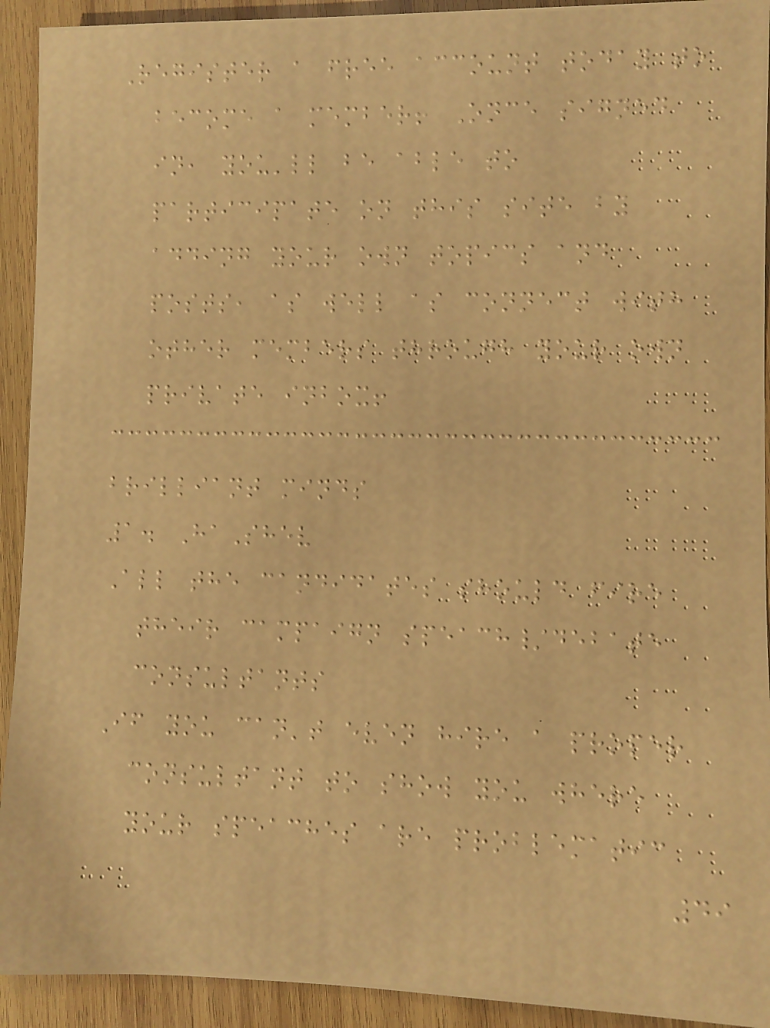Register a free account today to
become a member! Once signed
in, you'll be able to
participate on this site by
adding your own topics and
posts, as well as connect with
other members through your own
private inbox!
brilliant minds
1. HaShev
All the candidates should fire
their campaign speach/debate
consultants
If you can't even hire a proper
consultant to show you where
your speaches are problematic
49
